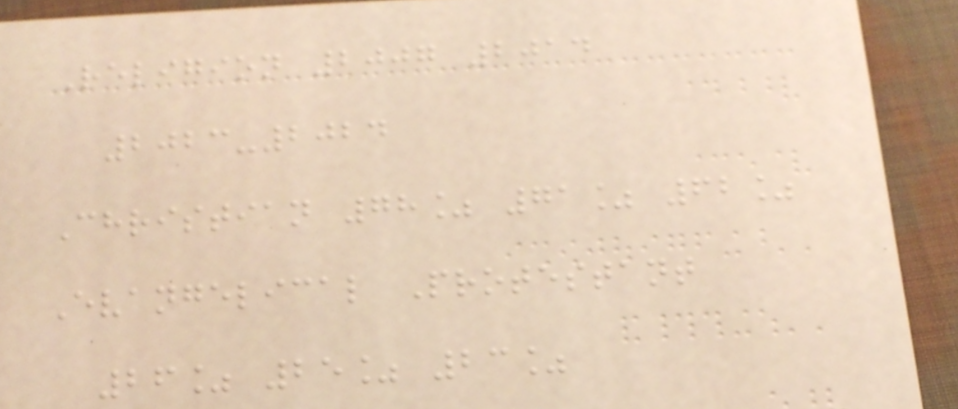Religion 2007 2014
2023-2024
Christian 78% 71% 62%
Evangelical Protestant
26% 25% 23%
